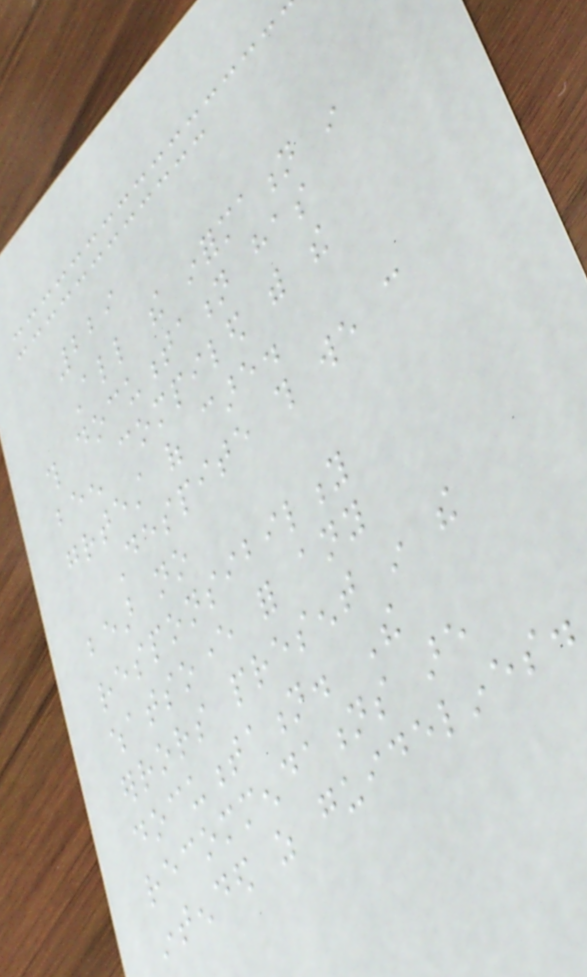229
All the information in
this documentation has
been compiled with the
greatest of care.
Despite this we can
bear no
responsibility
whatsoever for any
errors present in the
documentation. The
recommendations are
intended as guidelines.
